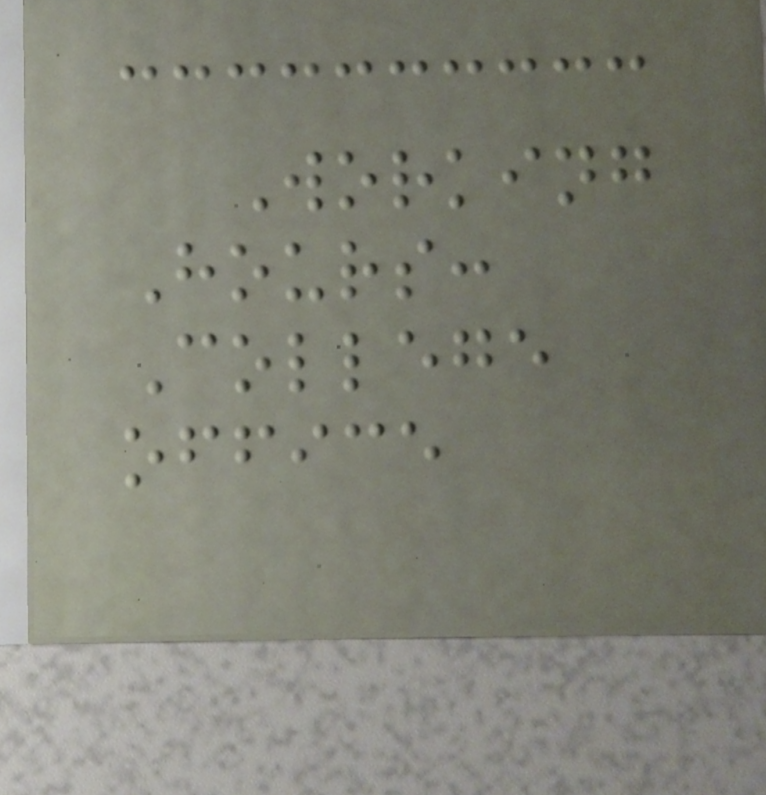Working
Hours:
College
office
